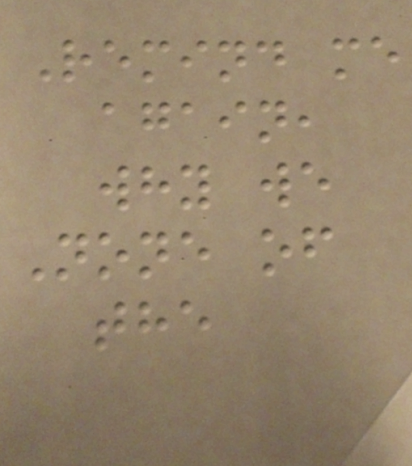Remind me
again,
why we
None of
the
